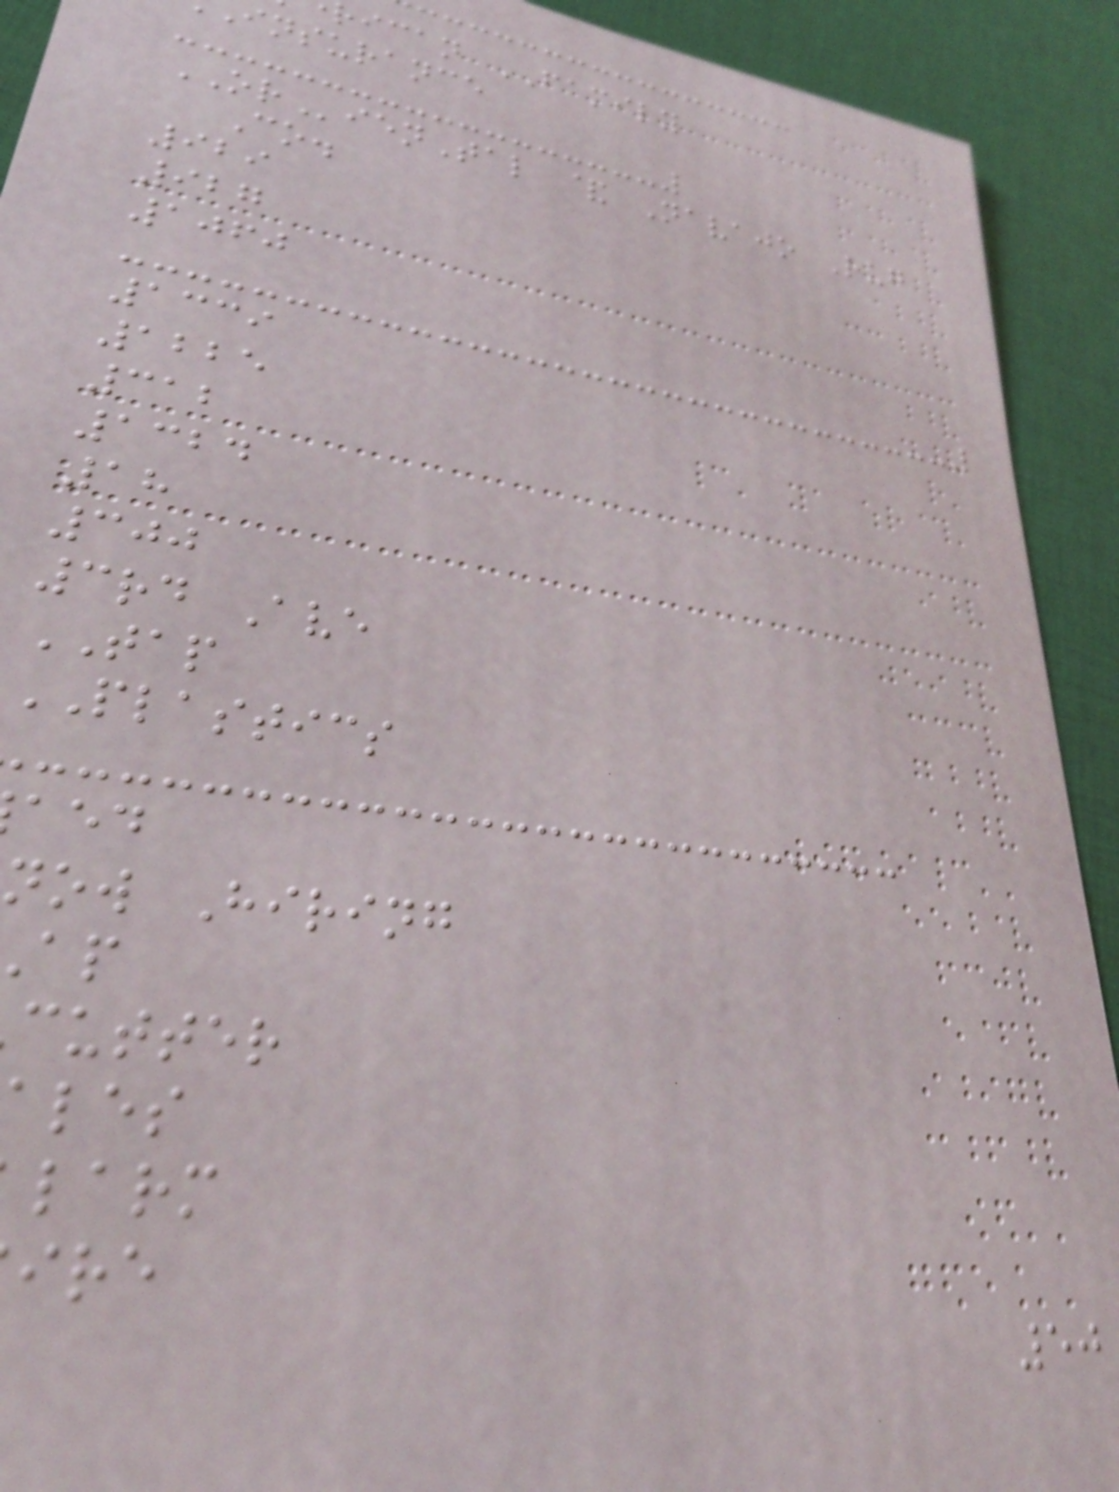rican FAMILY
insurance
ORienTal & Navajo Rug
Co.
929
927
1060
1339
1225
312
1324
18
300
3rd Ave
TAP
PLASTICS
now Hiring
cutter
larm
50
